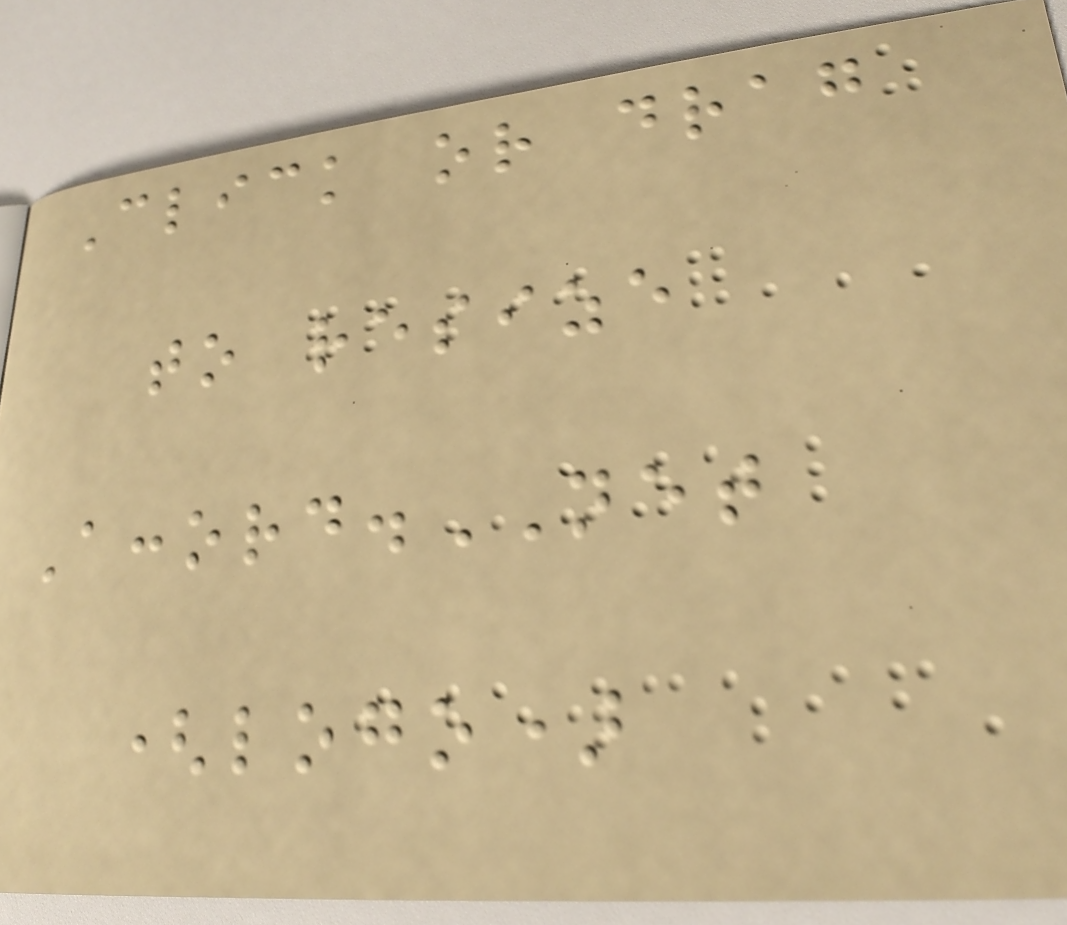Click or drag
to resize
Accord.NET
(logo)
